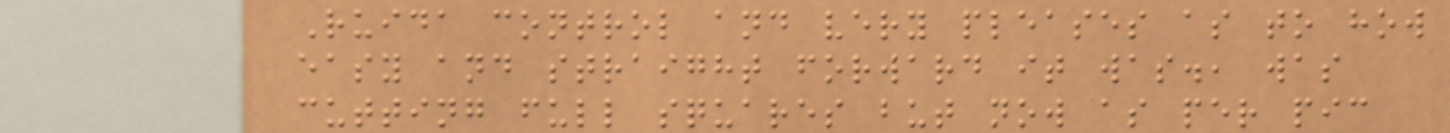Ruida control and very pleases as to how
easy and straight forward it was., was
cutting full squares but now as per pic
